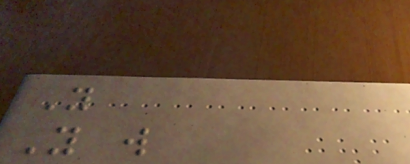You
You will
